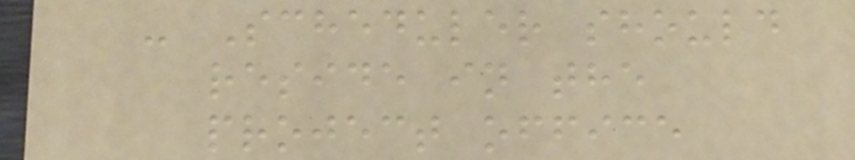- Scheduler should
reside in the
project office
